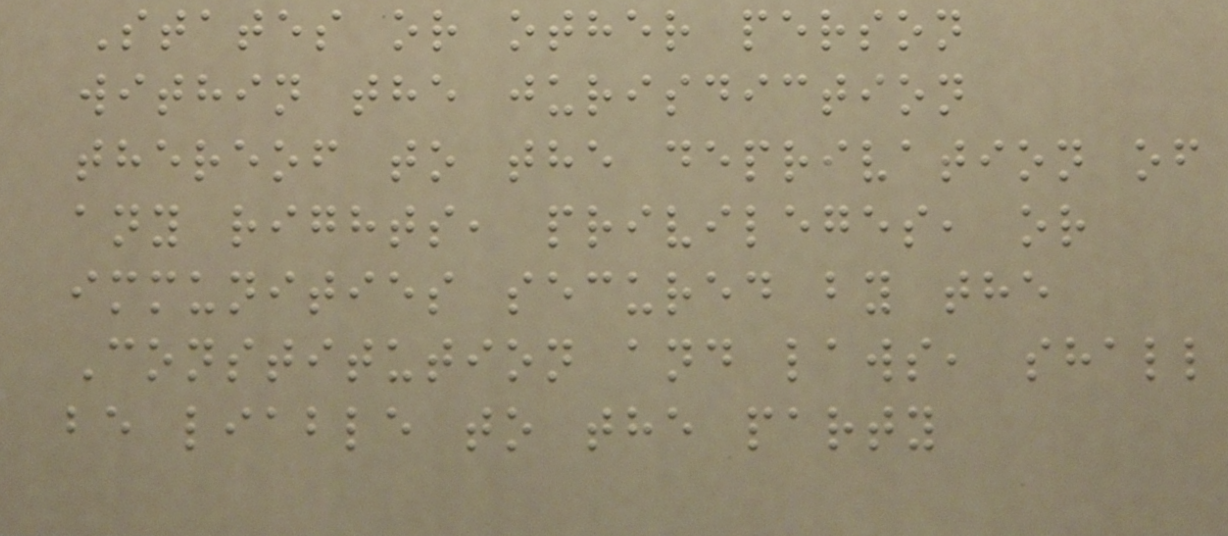States or other person
within the jurisdiction
thereof to the deprivation of
any rights, privileges, or
immunities secured by the
Constitution and laws, shall
be liable to the party
